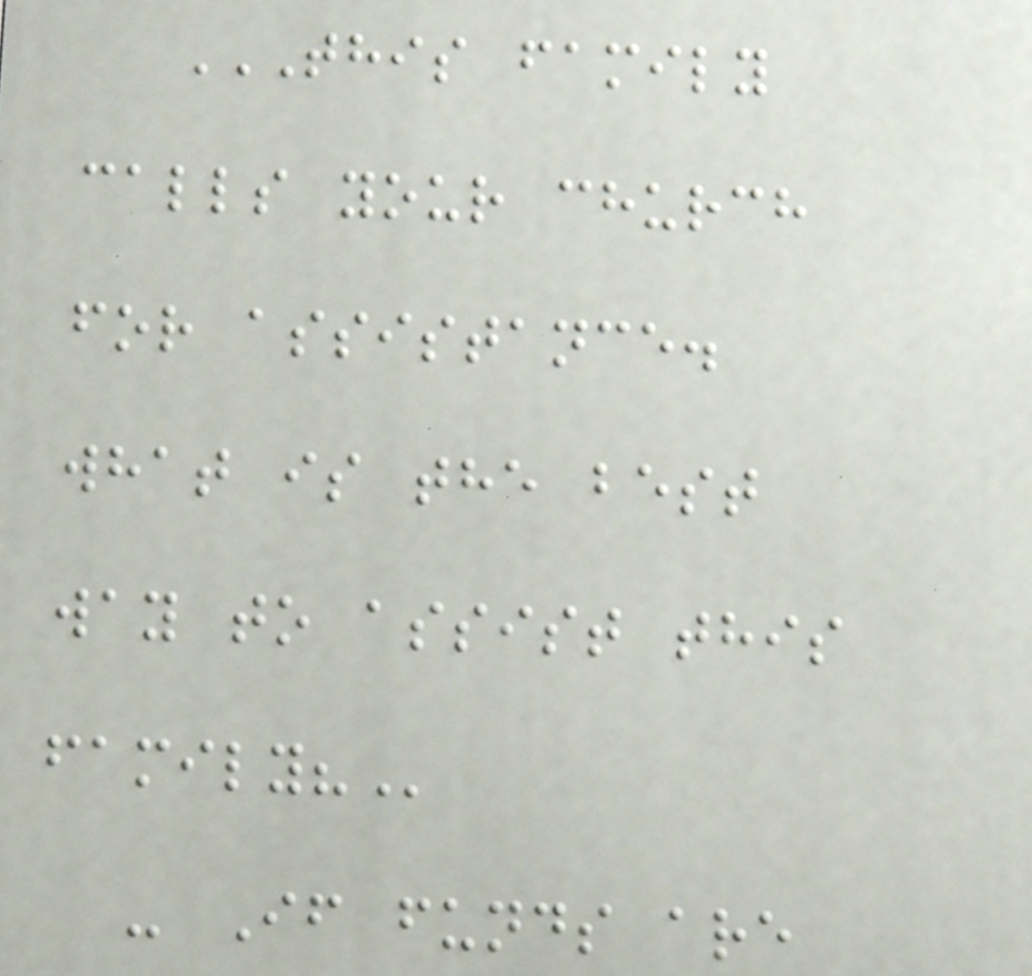THIS FAMILY
CALLS YOUR CHURCH
FOR ASSISTANCE.
WHAT IS THE BEST
WAY TO ASSIST THIS
FAMILY?
- If funds are
